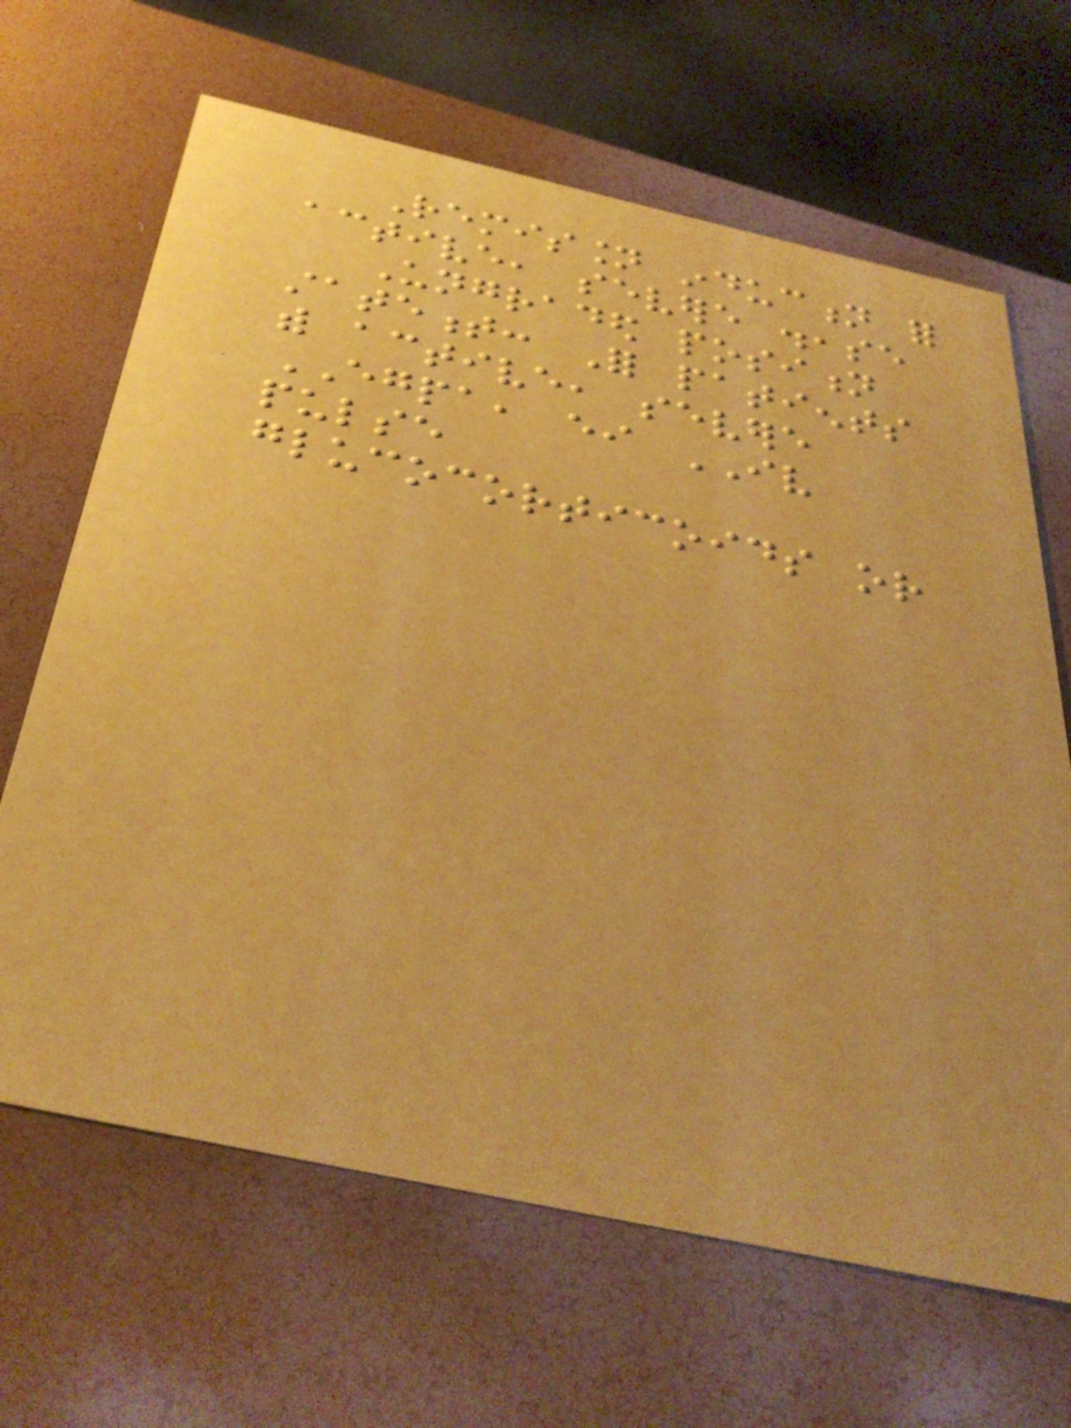Remission induction for
active, severe disease
Ungraded position
statement: For patients
with active, severe
EGPA, either IV
pulse
glucocorticoids or
